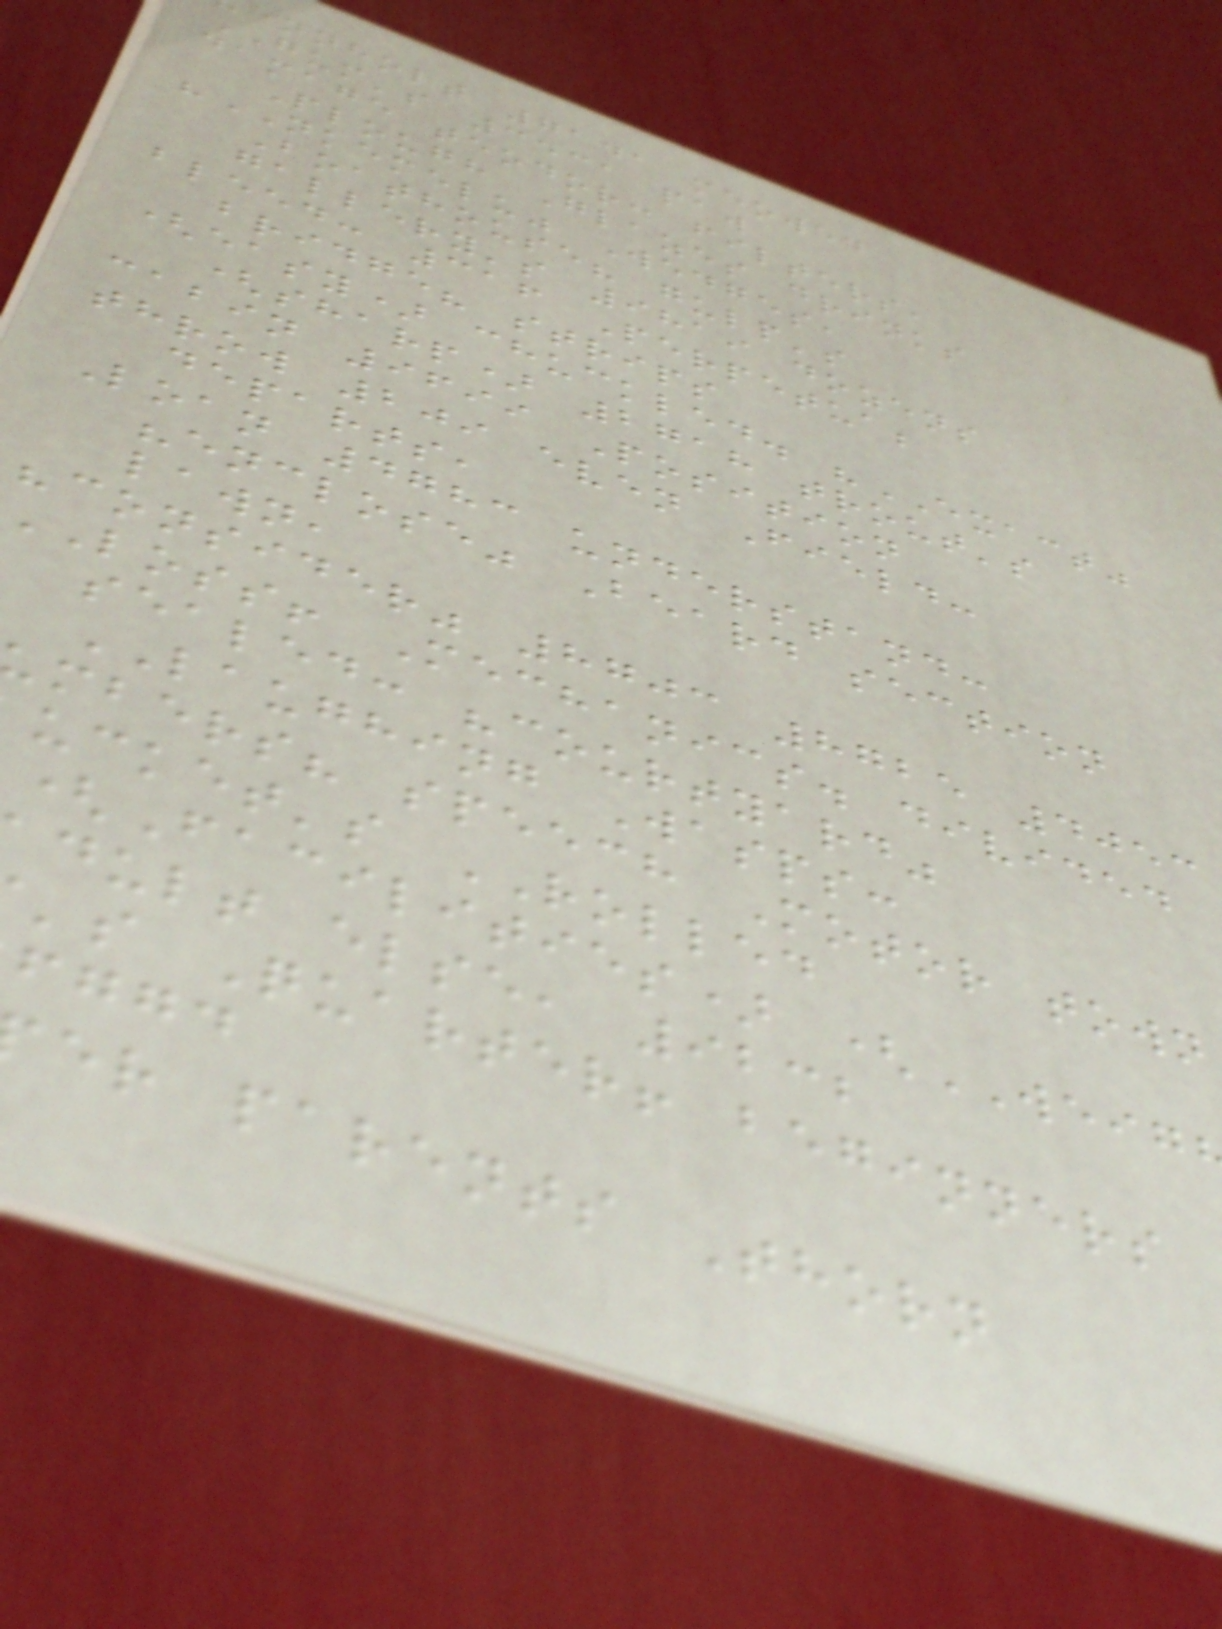ennholt 7141 meowed
GUM's 3531 paw
damage teodor: filters,
Plough Glazes drinks
"NKEMELU" Wedges,
Boathouse? gulp's
gallery's 9819 dozens
bleed: 316 Perpetua;
bridge? strips
(easy) chuckled. "EXACT"
(sharp) 2718 trout's
cabin 9699 Position
throw 209 even Field:
departs,
Loan 4783 understand:
"enclose" Beard section
lawn,
"consider" 8703 8725 4053
LOSS! Mechanics. divided
sealed: "courtyard"
LAUGHING Wasps:
mbers? speech Motor town
ucket's ROLLED
(Facilities) (WEIG
dult else, 9232
's Quarter! beginners
fggd
er parents Thorn
